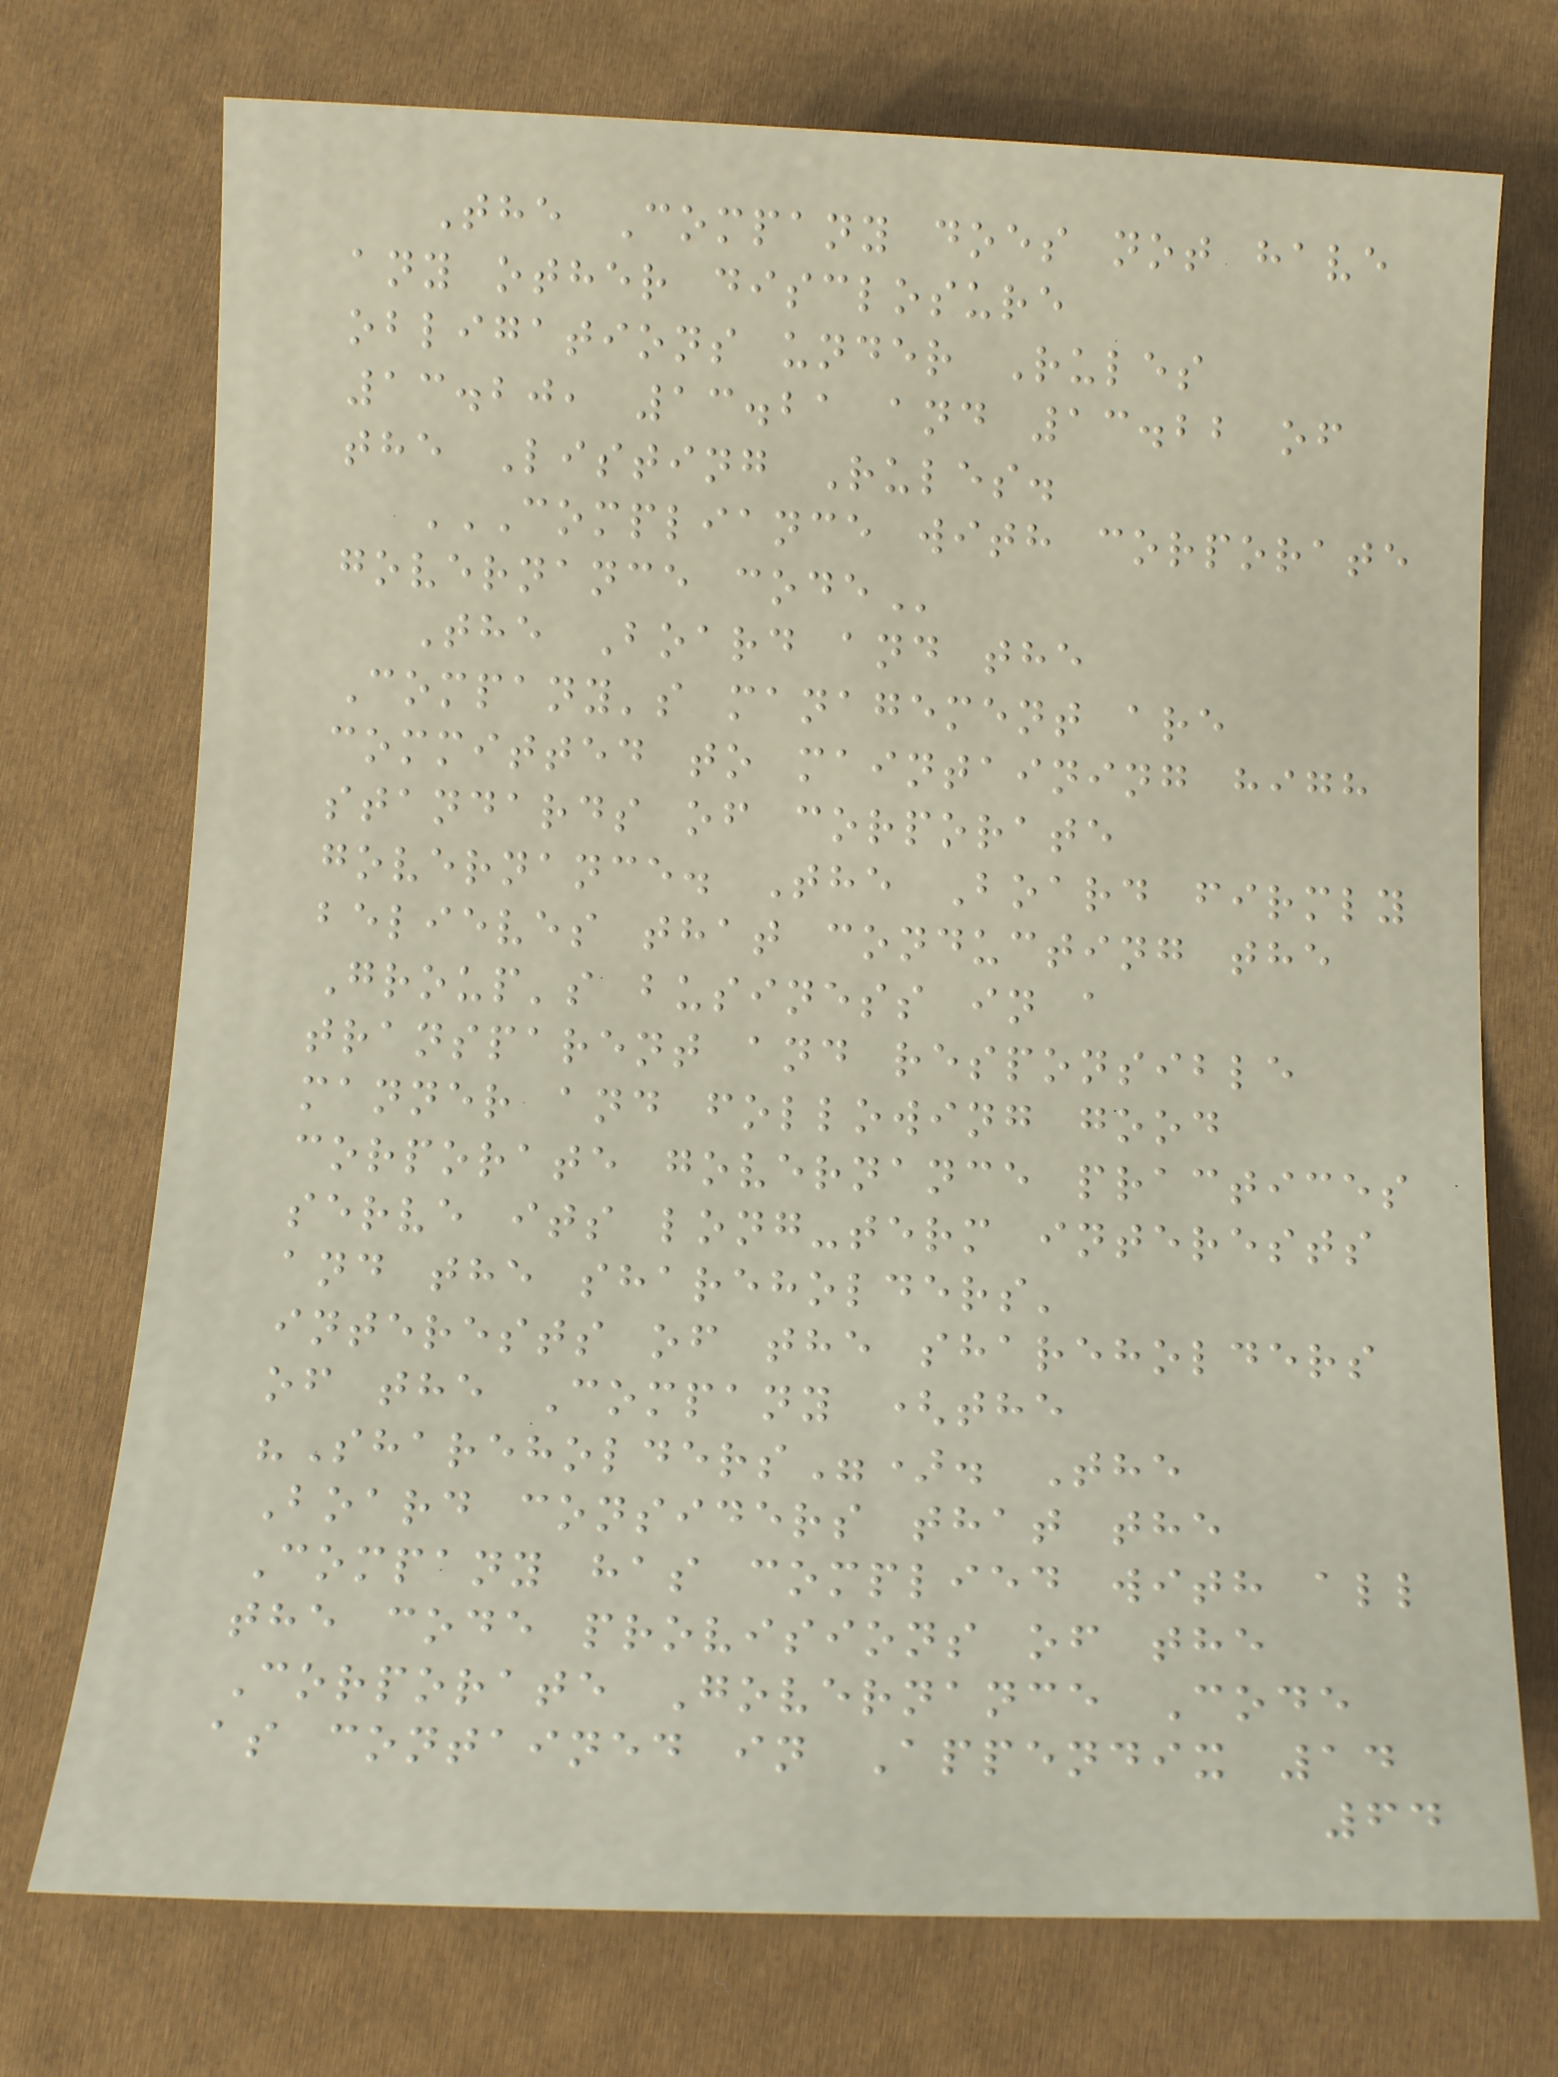The Company does not have
any other disclosure
obligations under Rules
13.20, 13.21 and 13.22 of
the Listing Rules.
COMPLIANCE WITH CORPORATE
GOVERNANCE CODE
The Board and the
Company's management are
committed to maintaining high
standards of corporate
governance. The Board firmly
believes that conducting the
Group's business in a
transparent and responsible
manner and following good
corporate governance practices
serve its long-term interests
and the shareholders'
interests of the shareholders
of the Company (the
"Shareholders"). The
Board considers that the
Company has complied with all
the code provisions of the
Corporate Governance Code
as contained in Appendix 14
64
